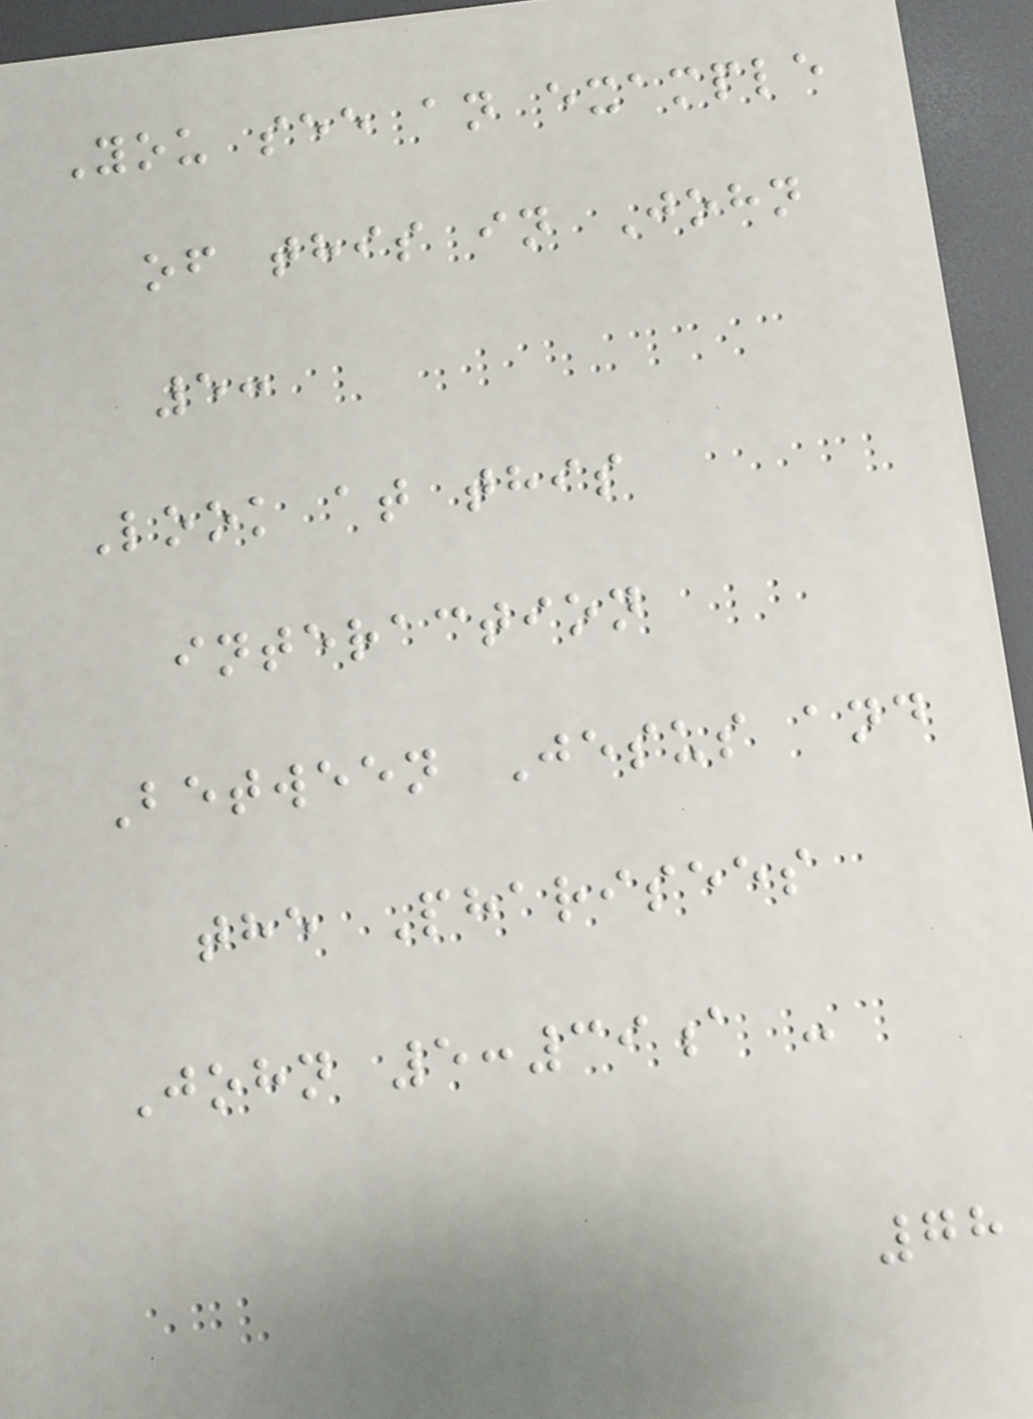You see an example
of this in John
5:
Look at this
interaction
Between Jesus and
the Pharisees
John 5:39a -
78
